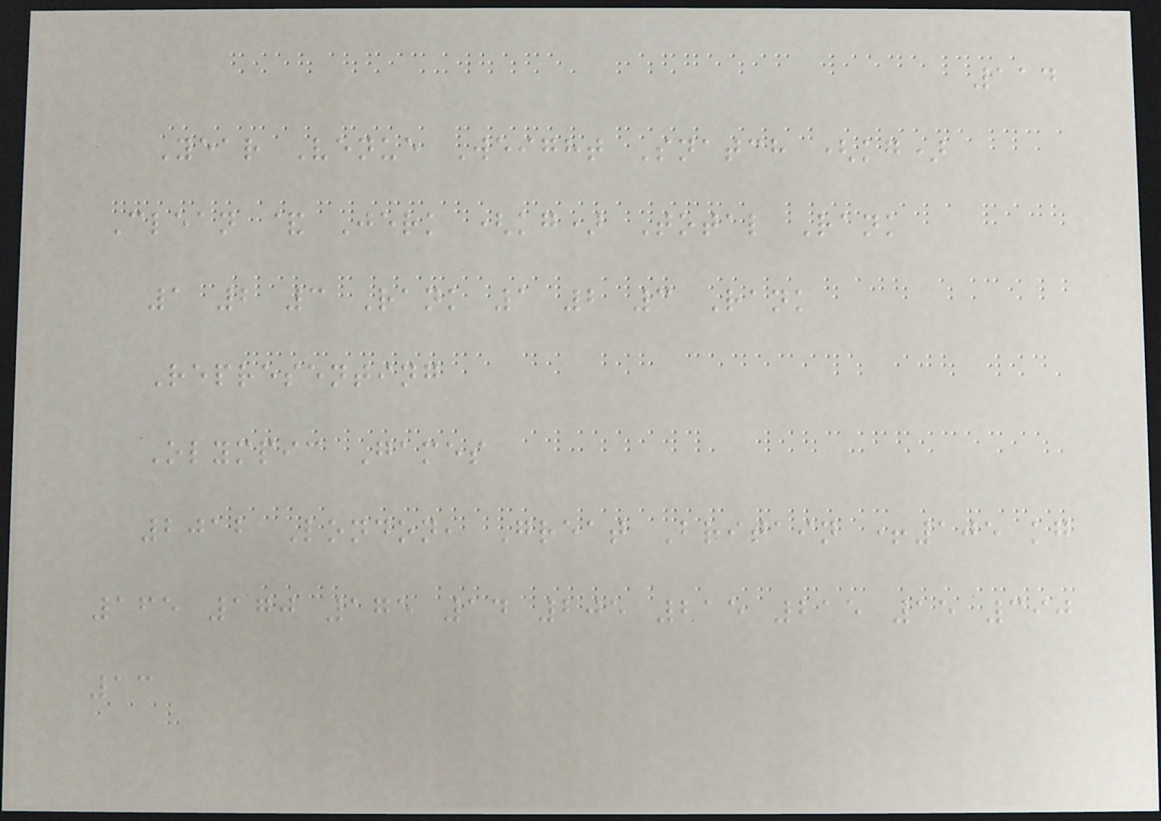114
Year Venue Weight Snatch (kg)
Clean & Jerk (kg) Total Rank
1 2 3 Rank 1 2 3 Rank
Representing
Olympic Games
2012 London, Great Britain +105 kg
165 170 175 14 205 215 215 15 390
13
